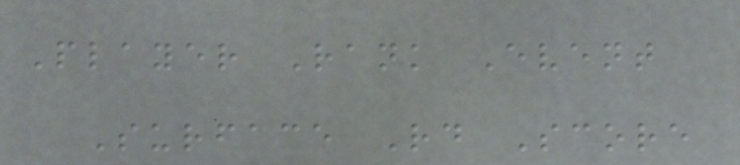Player Rank Event
Surface Rd Score
